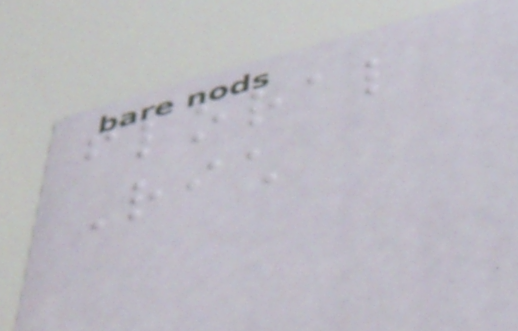floral
Rich
